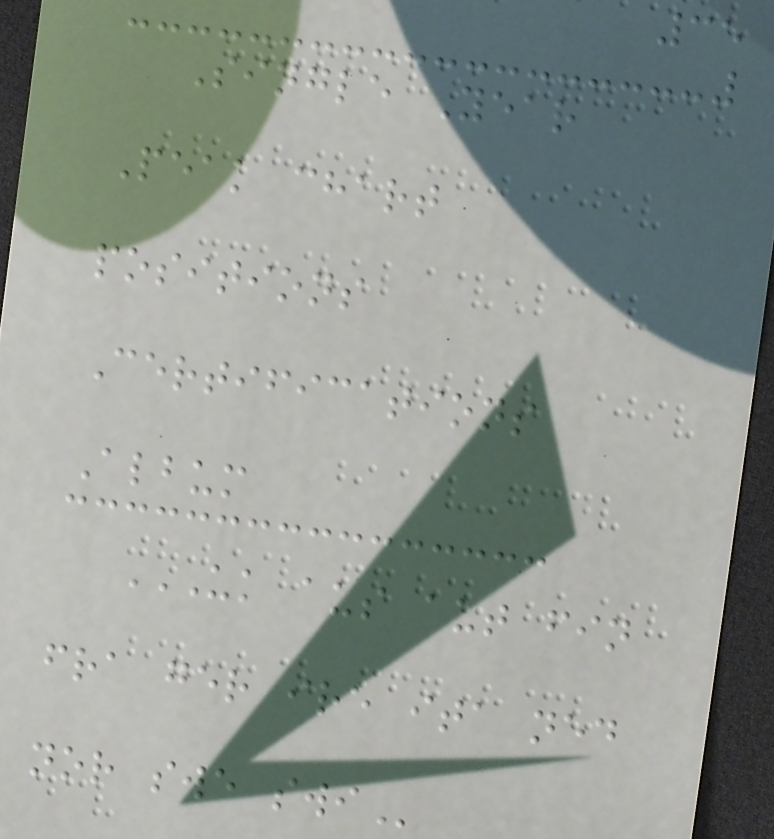35
Single Year
Peak chart
positions
Certifications
Album
UK AUS AUT FIN
FRA GER IRE ITA NED
NOR SWE SWI
